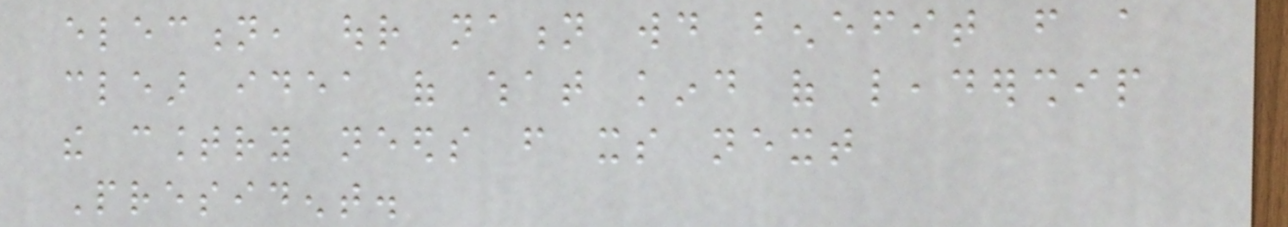election, our nation would benefit from a
clear idea of what kind of leadership
the country needs from its next
President.
